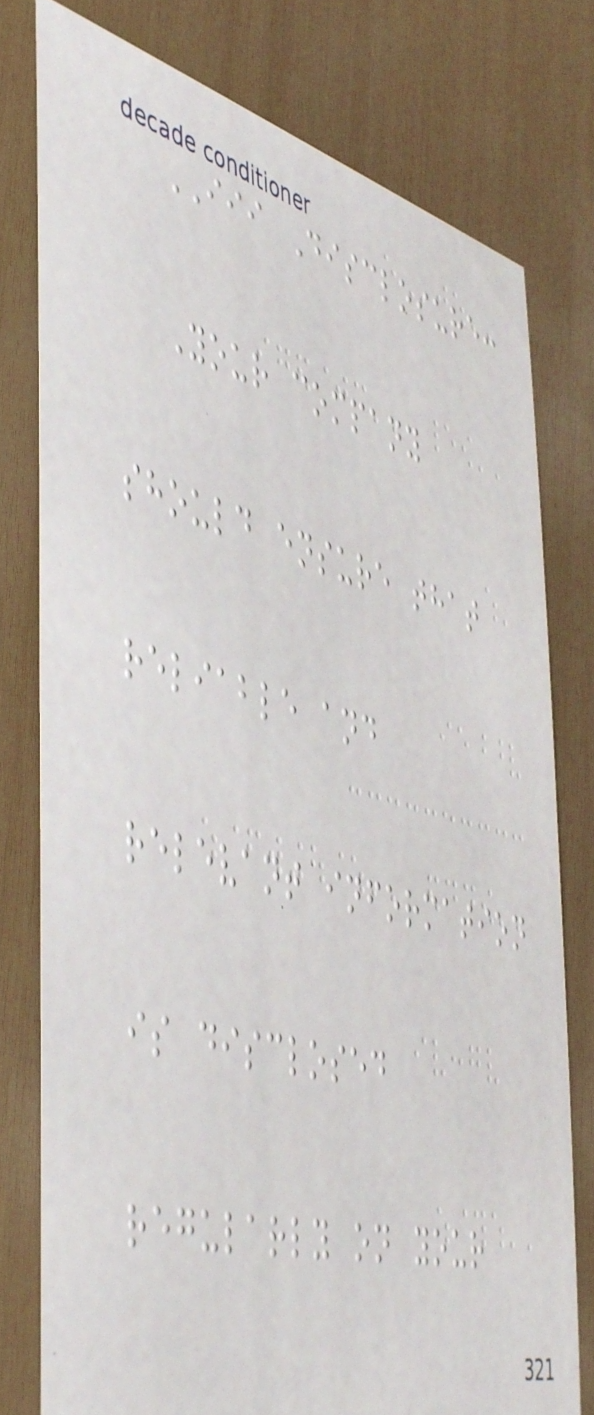III Disclosure:
Your company
should ensure that
reliable and
relevant information
is disclosed
regularly on your
